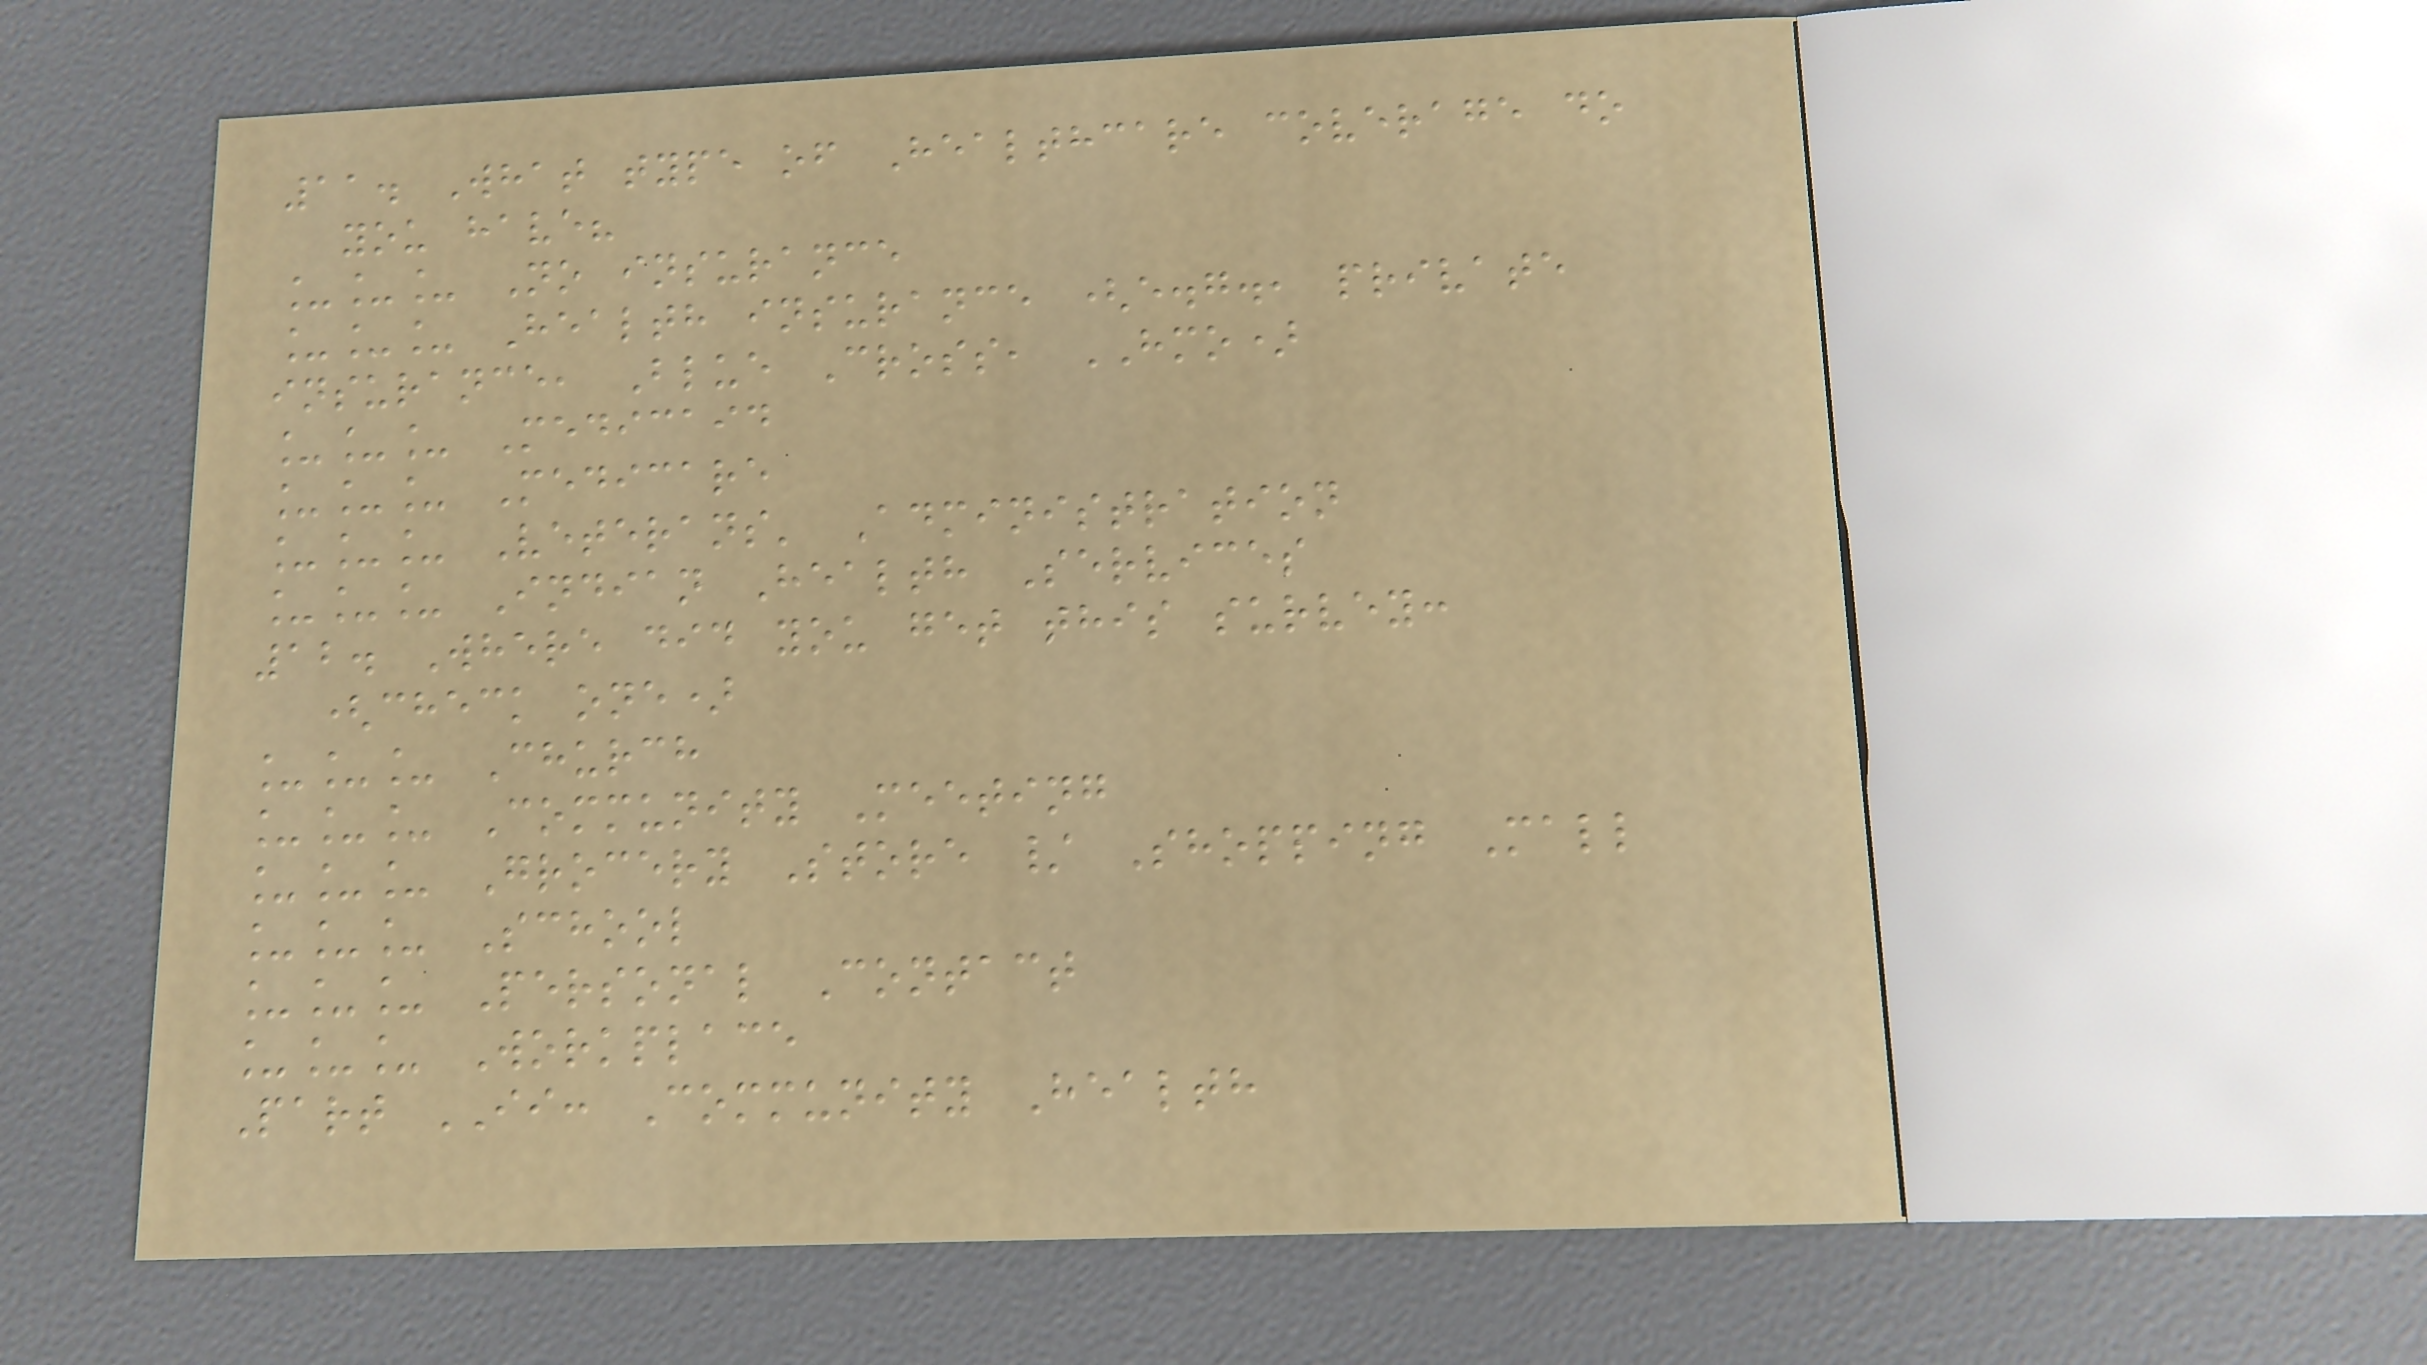11. What type of Healthcare coverage do
you have?
___ No insurance
___ Health insurance (e.g., private
insurance, Blue Cross, HMO)
___ Medicaid
___ Medicare
___ Veterans' Administration
___ Indian Health Services
12. Where did you get this survey:
(check one)
___ Church
___ Community Meeting
___ Grocery Store / Shopping Mall
___ School
___ Personal Contact
___ Workplace
Part II: Community Health
